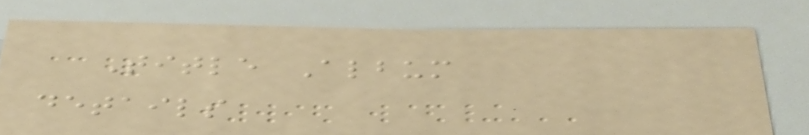Title Album
details
